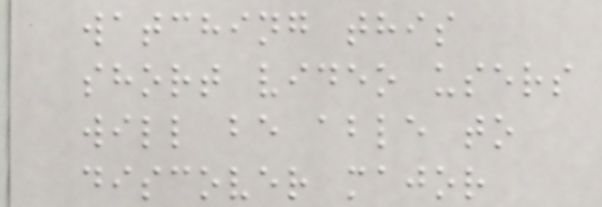watching this
short video users
will be able to
discover major
